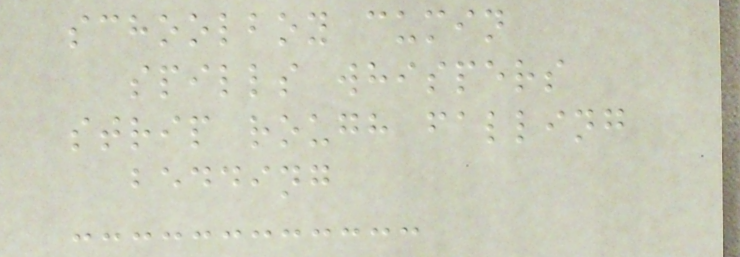schoolboy cumin
spills whispers
strip rough falling
bedding
